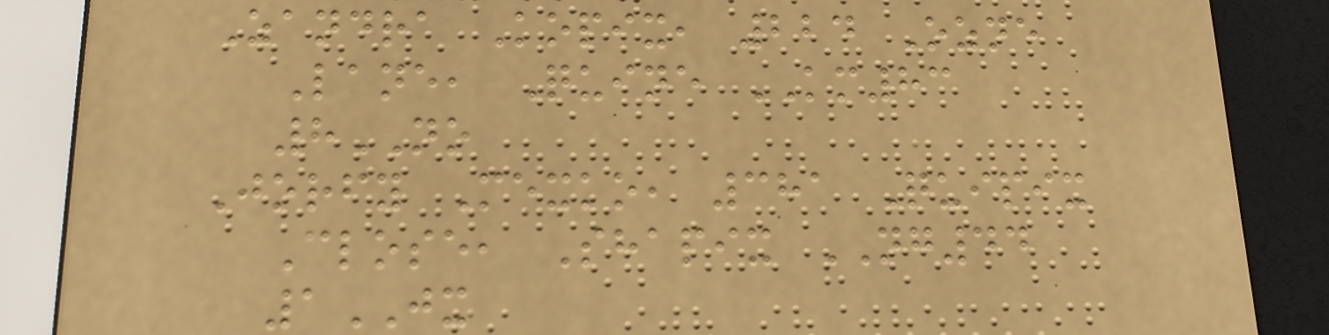Zandra Kopix, 224 Ozne
Lane, Quine KM83
8NO
Jorfy Mexko, 381 Quipix
Close, Shapix NG44
1JX
